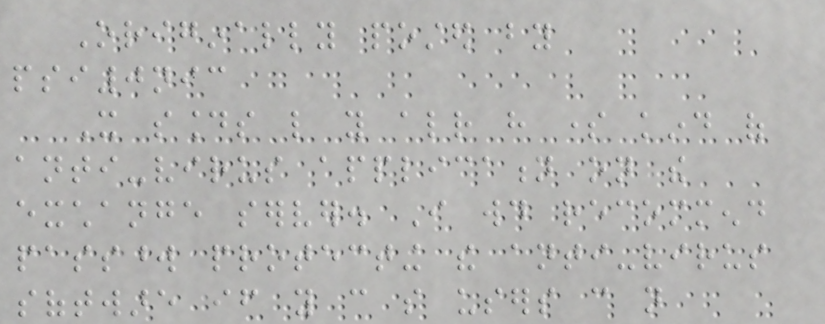Originally posted by
psi0nic
It sounds like you already have some kind of
anti-virus application on the
exchange server. I would recommend
password protecting the anti-virus
software if you can so users can not
